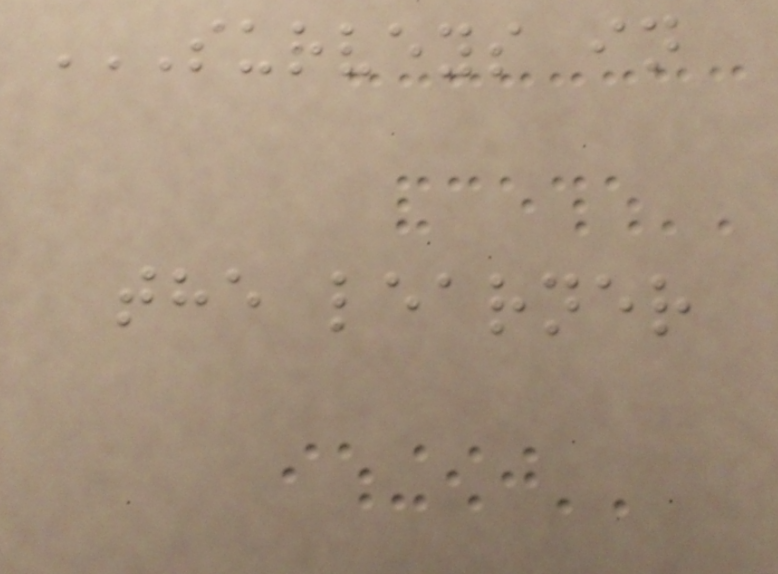SURVEYS IN
THE LEARNER
